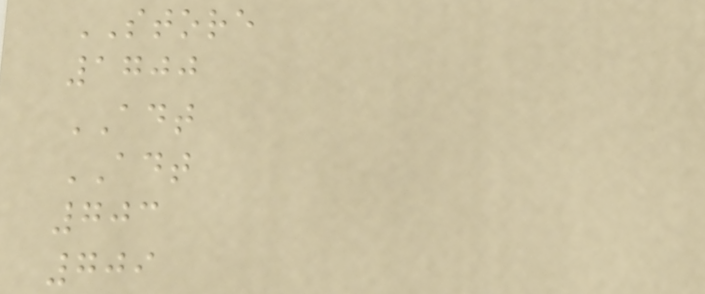STORE
1700
ADT
ADT
703
709
